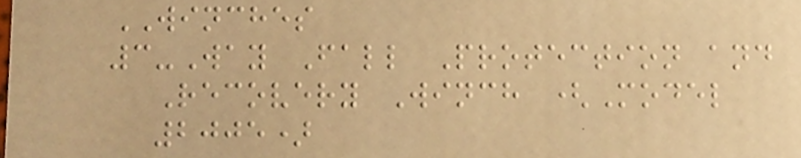WINCHES
3-Way Fall Protection and
Recovery Winch (Model
2005)
